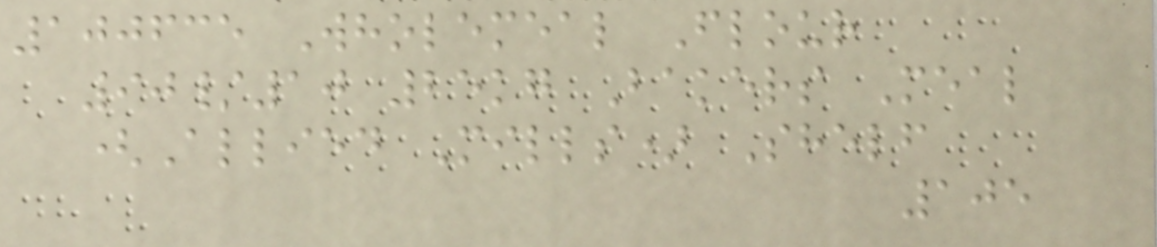100635 Wholemeal Flour
90/10 25kg Bakers Meal
(Allied Mills) Shelf
105
